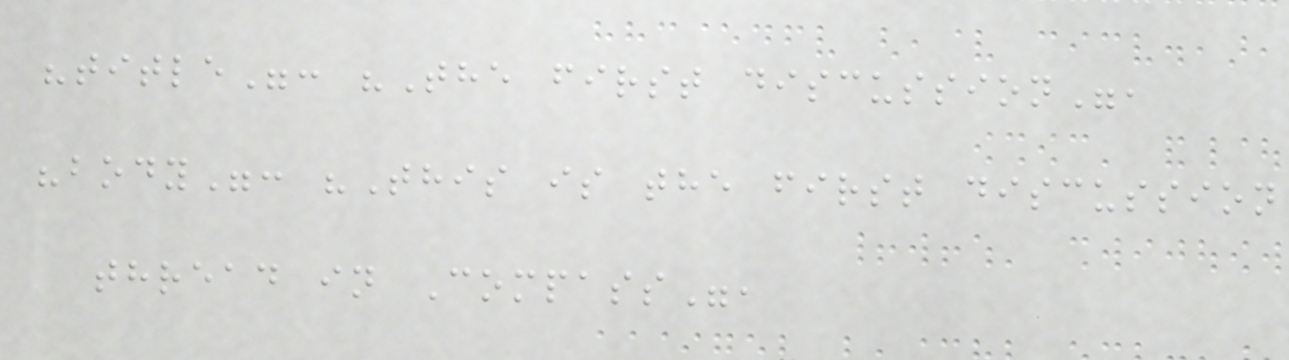"title": "The first discussion",
"body": "This is the first discussion
thread in Compass",
